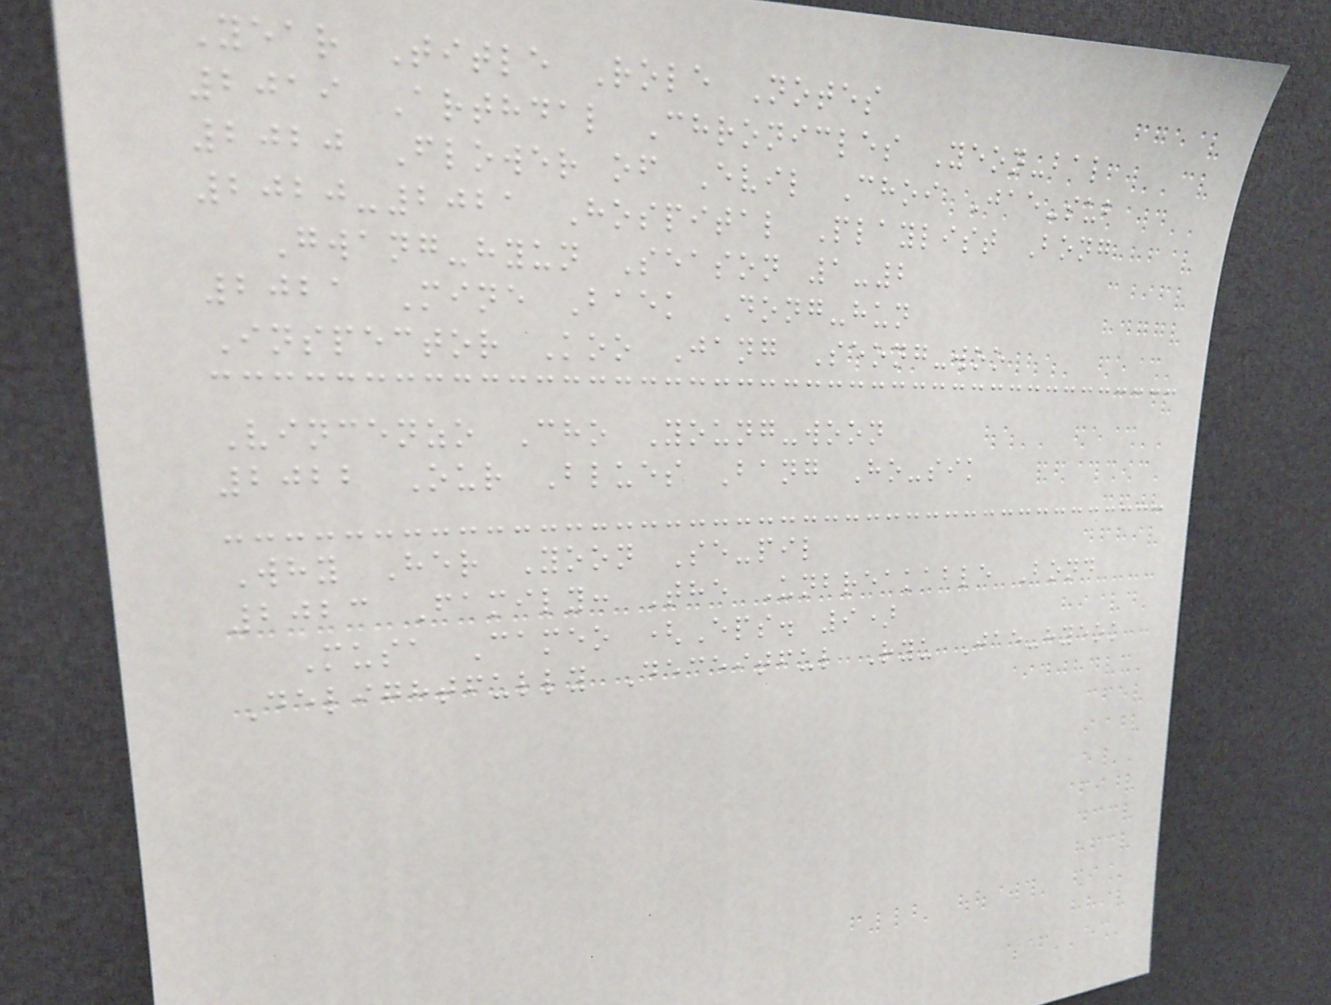Year Title Role Notes
2019 Arthdal Chronicles Yeon-bal
2020 Flower of Evil Choi Jae-sub
2020-2021 Hospital Playlist Bong
Gwang-hyun Season 1-2
2021 Mine Baek Dong-hun
Inspector Koo Jang Seong-woo
Vincenzo Cho Young-woon
2022 Our Blues Bang Ho-sik
Why Her Yoon Se-pil
2023 Family: The Unbreakable Bond
Musa Cameo (Eps. 9)
Delightfully Deceitful Ryu Jae-hyeok
